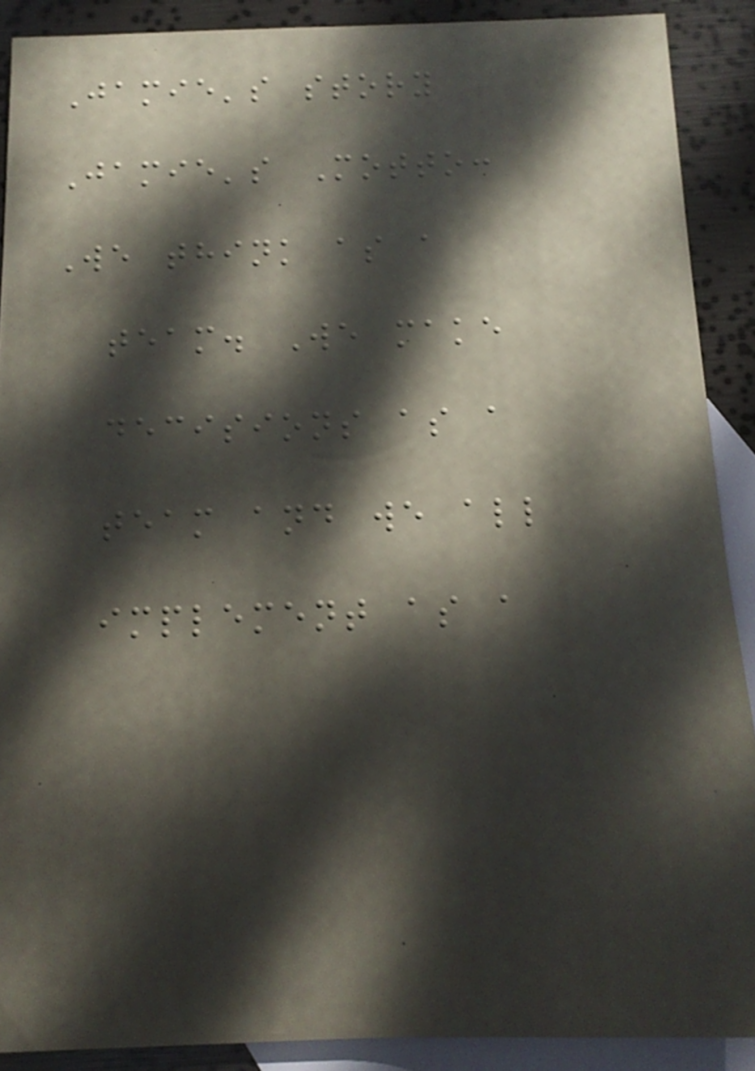Jamie's story
Jamie's Motto:
We think as a
team. We make
decisions as a
team and we all
implement as a
